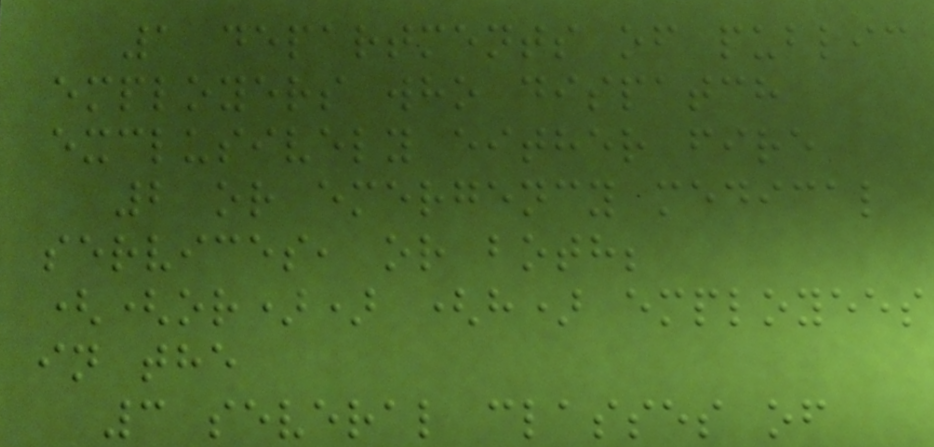1 departments of public
employers who dispatch
exclusively either fire
2 or emergency medical
services, or both;
((or)) (h) employees
in the
3 several classes of
